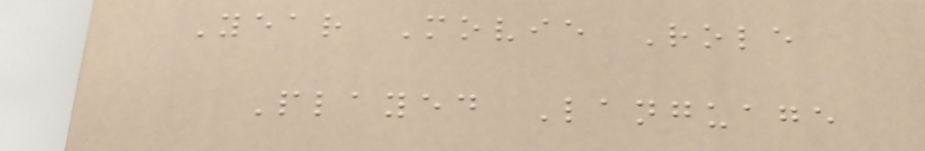Year Movie Role
Played Language
